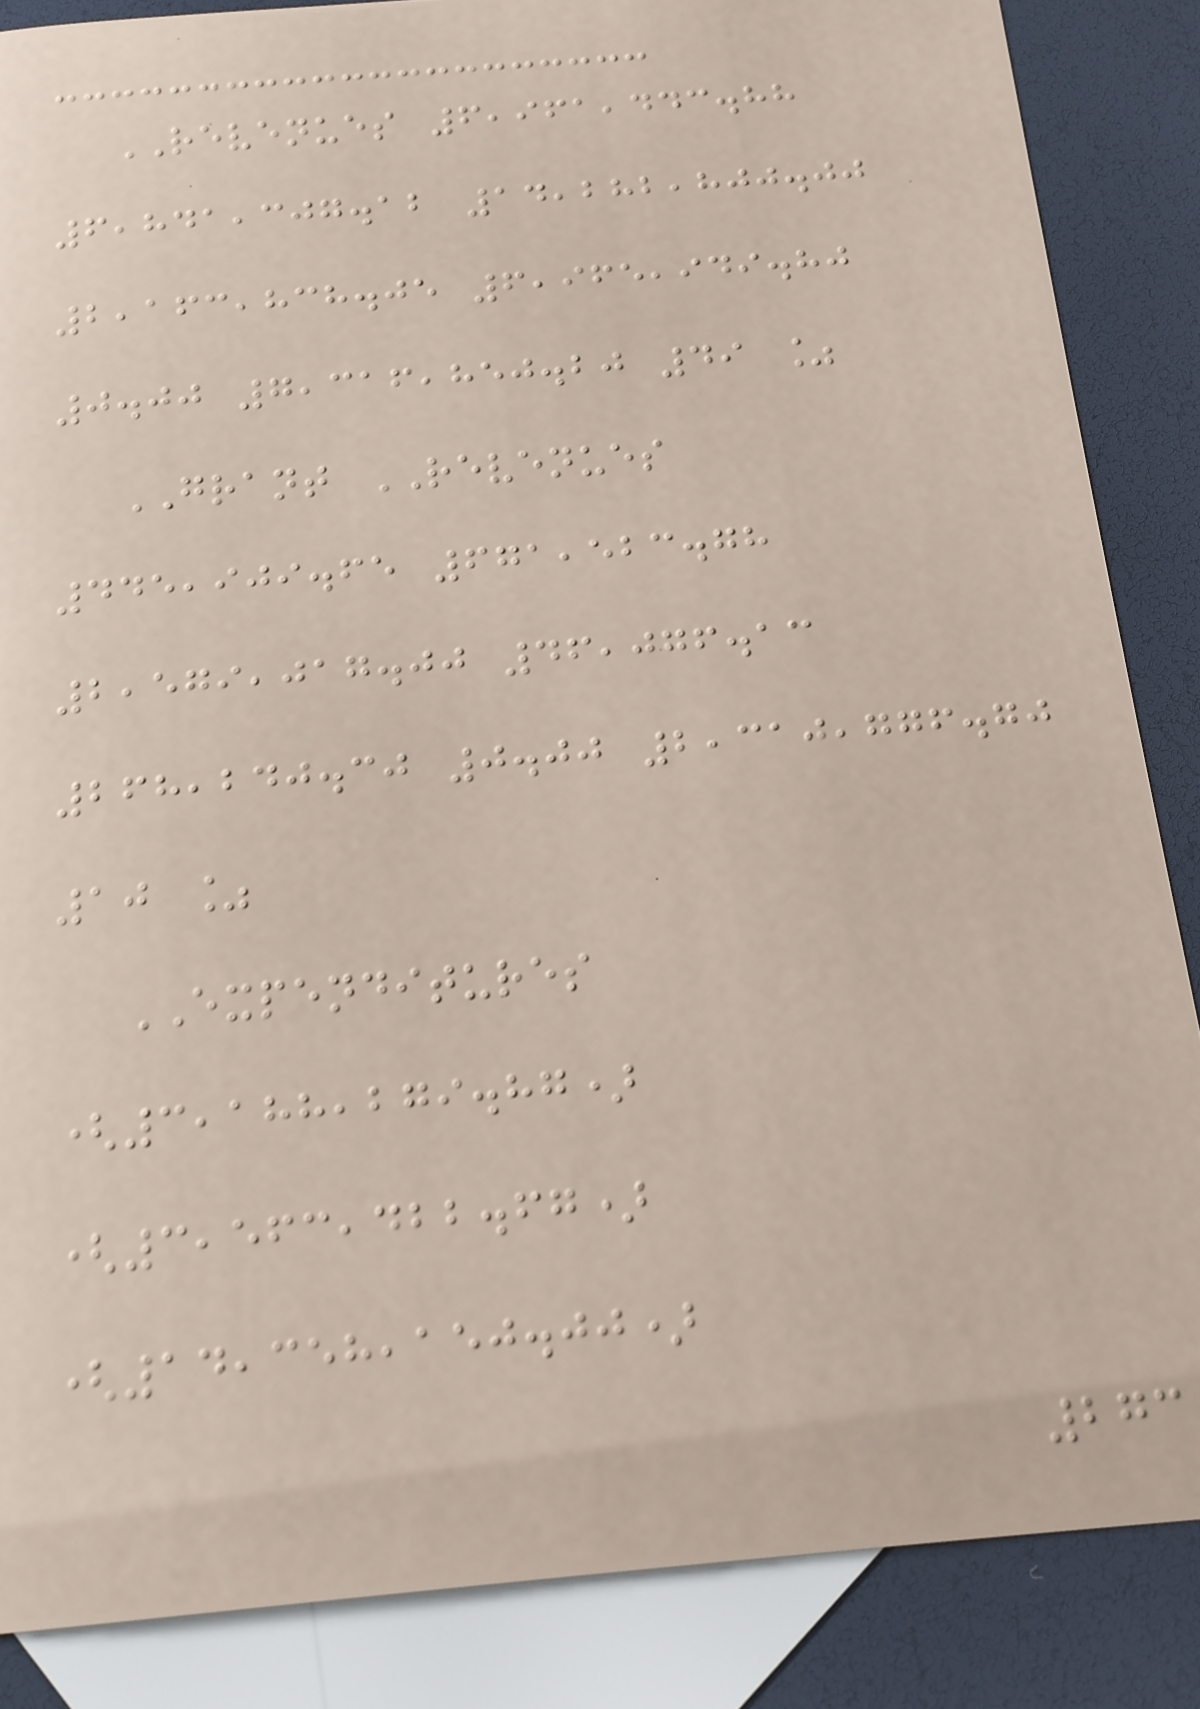REVENUES 6,961,443.88
6,841,307.12 14,282,800.00
2,163,838.05 6,965,949.80
0.00 7,316,850.20 49 %
GRANT REVENUES
445,909.65 671,523.78
2,579,017.00 46,076.13
268,240.30 0.00 2,310,776.70
10 %
EXPENDITURES
(3,188,279.87)
(3,563,422.67)
(14,358,150.00)
273
